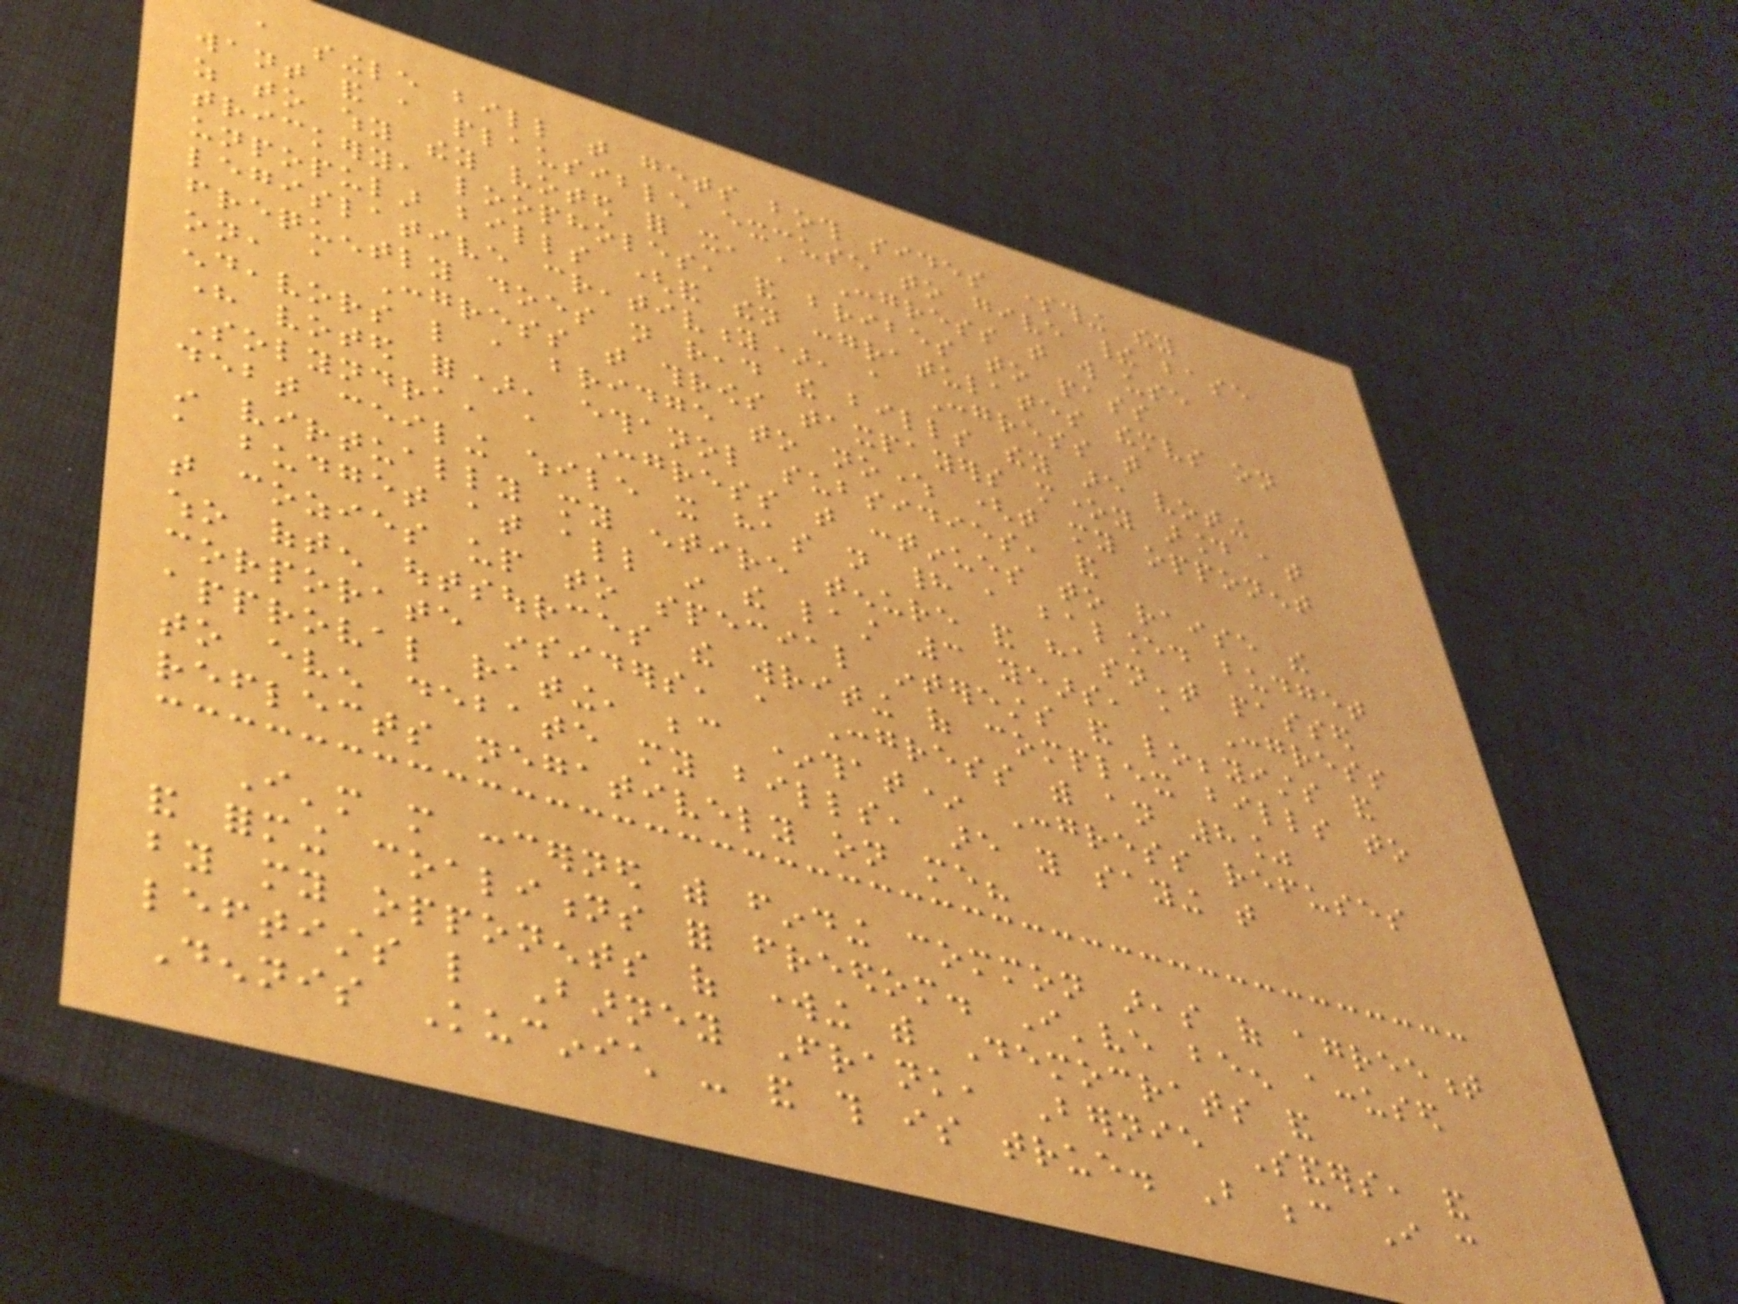a single bill that gets both sides something they
want and a plausible excuse to give their base
as to why they voted for it, a Congress that will use
trickery, loopholes, and bribes to pass
unpopular bills (and then congratulates themselves on
legislative creativity), a Congress that
frequently does not read the bills they are voting
on, a Congress that throws taxpayers money around at
endeavors like a bridge to nowhere (that my opponent
here voted for), ethanol subsidies, and
Solyndra, a Congress that continues to raise the
debt ceiling while it has not had a balanced budget
in virtually my entire tenure and hasn't passed
a budget at all in the last 3 years, a Congress
that cozies up to special interests and lobbyists and
who often outsources the writing of complex bills to
corporate insiders, a Congress with an 8%
approval rating, because *that* Congress refuses
to even debate my bills, are you saying that
reflects negatively on me?
I'm more concerned with finding common areas of agreement
and forming coalitions for freedom. I've been accused
by my opponents of working with Democrats and
leftists like Barney Frank, Bernie Sanders, and
Dennis Kucinich - and this is true. But because I can
